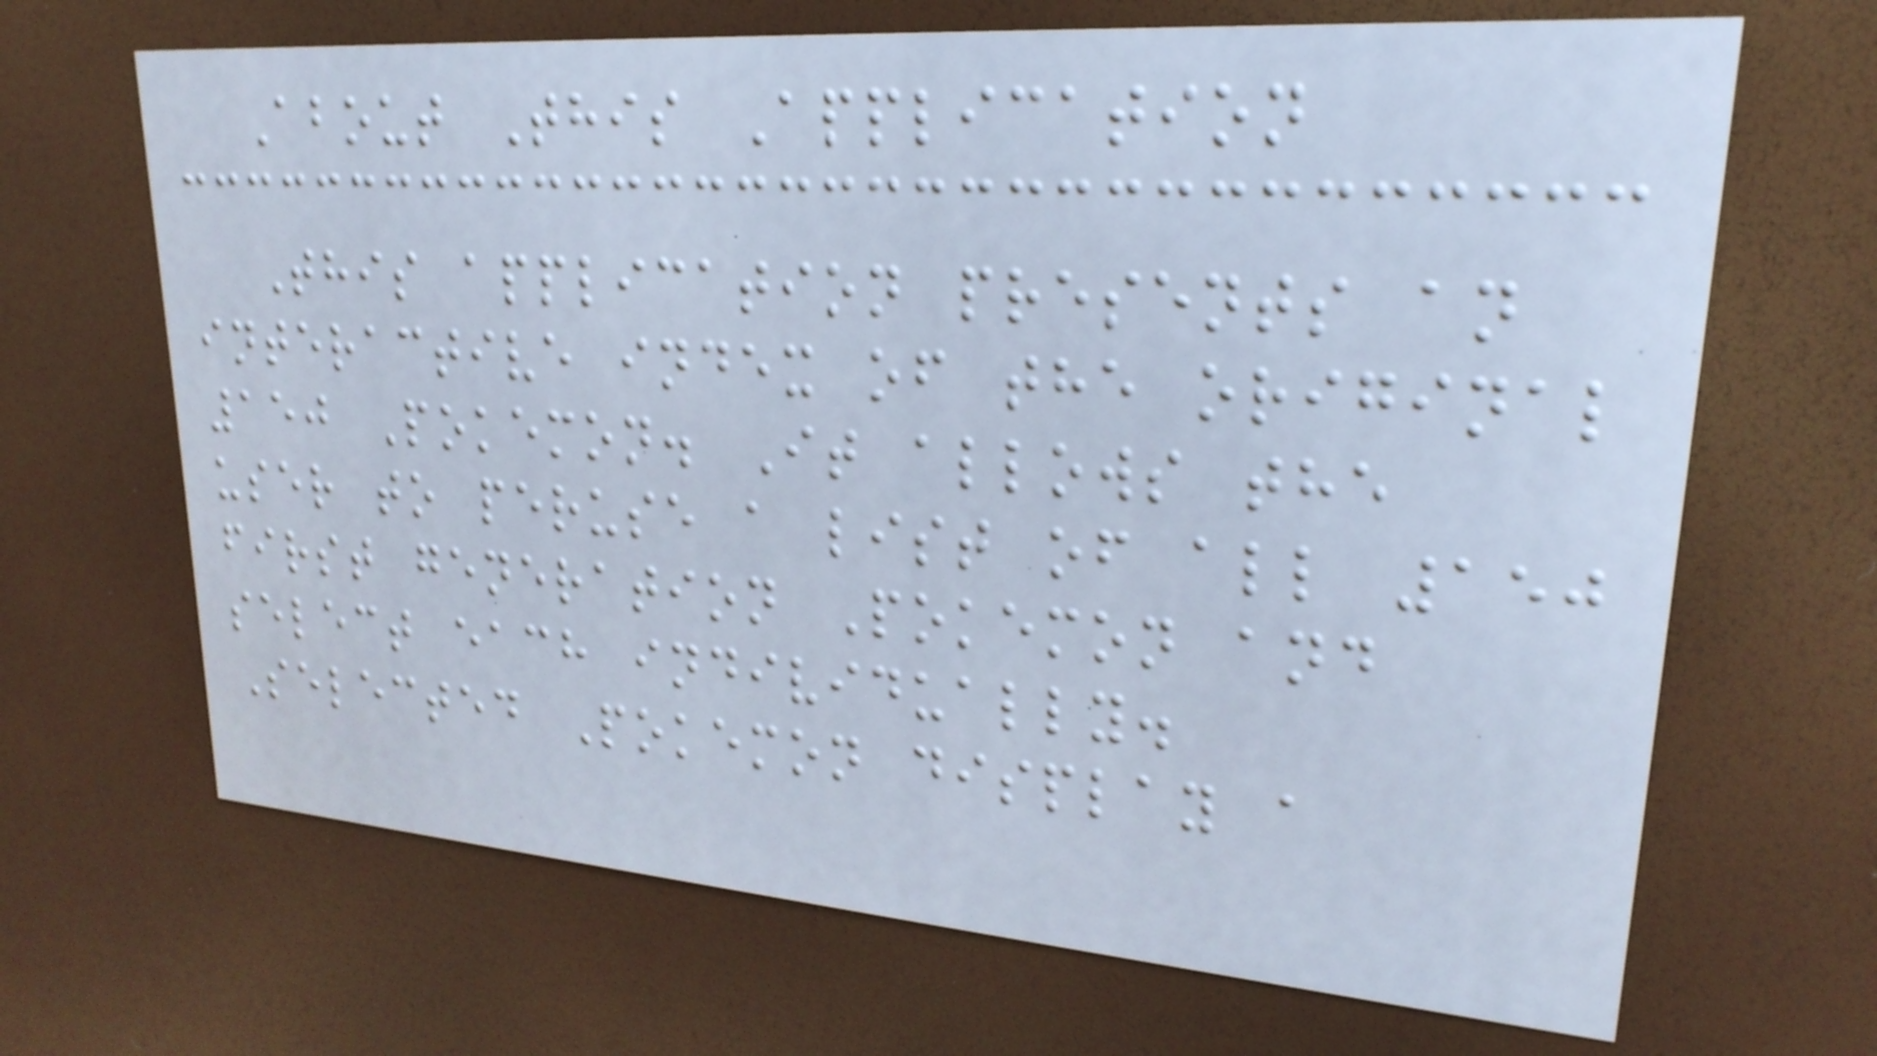About This Application
This application presents an
interactive index of the original
150 Pokemon. It allows the
user to peruse a list of all 150
first generation Pokemon and
select each individually.
Selected Pokemon display a
